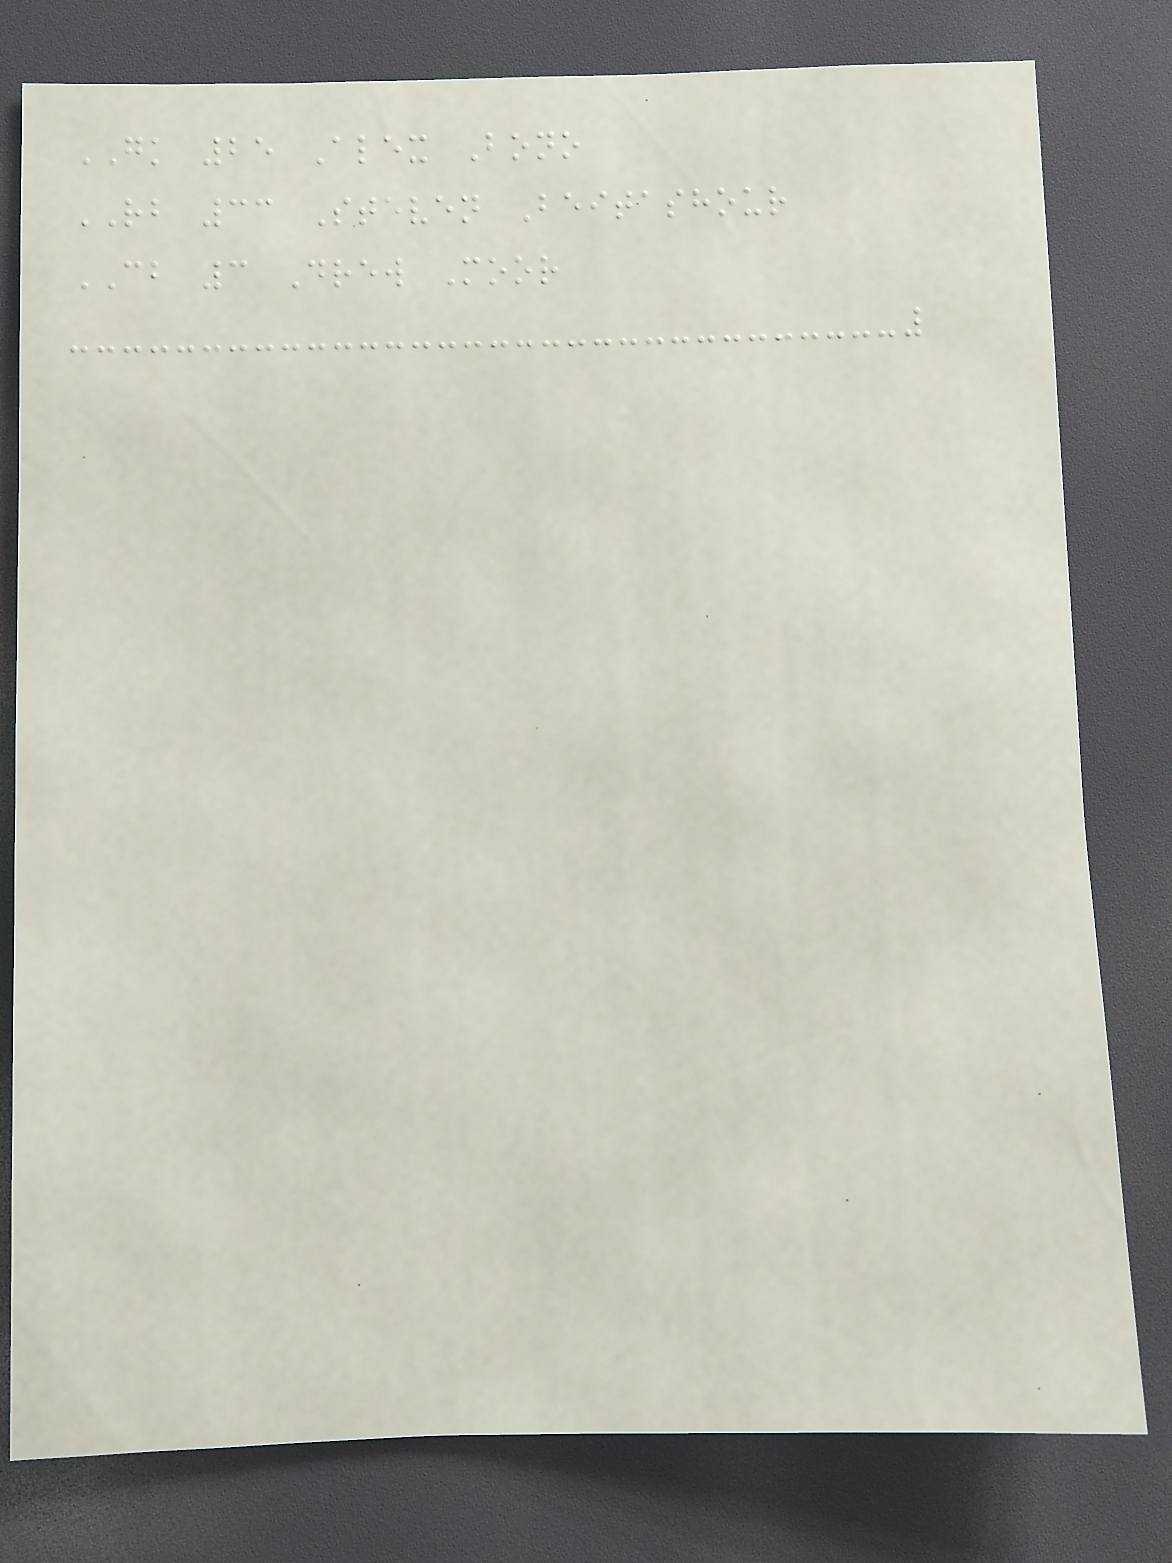GK 25 Alex Bono
RB 33 Steven Beitashour
CB 3 Drew Moor
